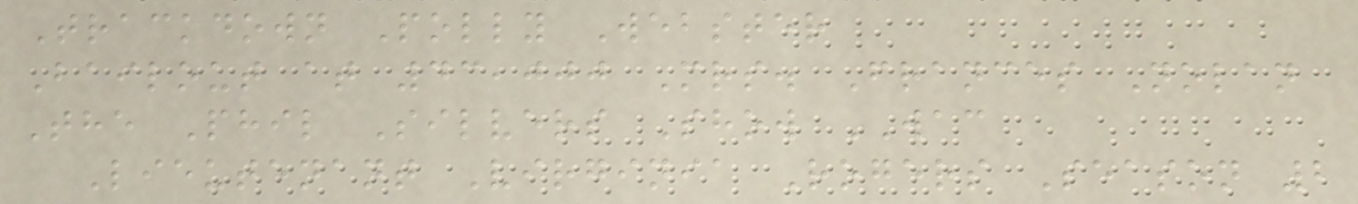Trackdown Polly Webster
Bailout at 43,000 Mrs. Frances Nolan
The Phil Silvers Show WAC
Lieutenant Virginia Rogers Season 2
